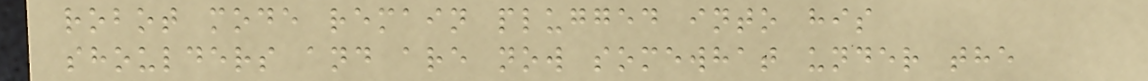robot mode remain plugged into his
shoulders and are now somewhat under the
